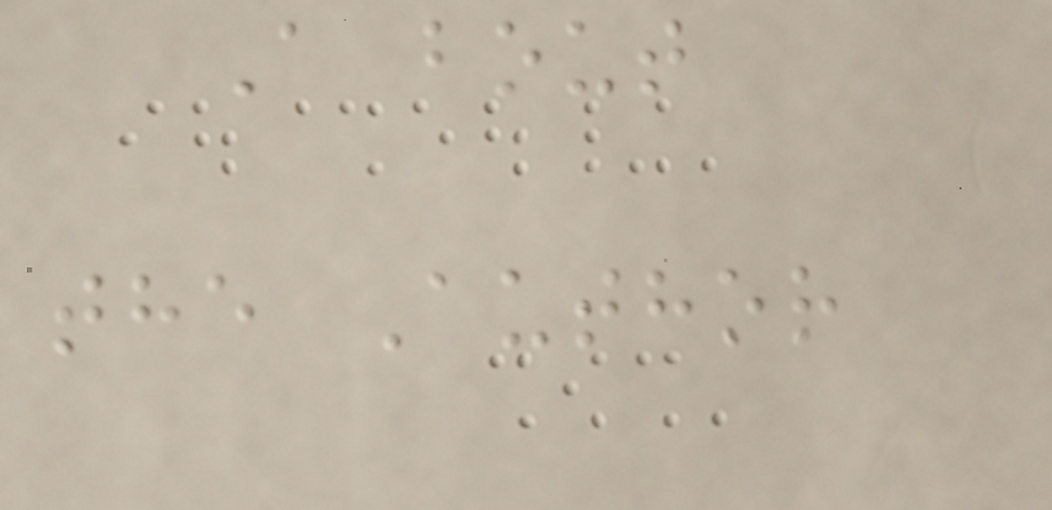A bout
the Author
